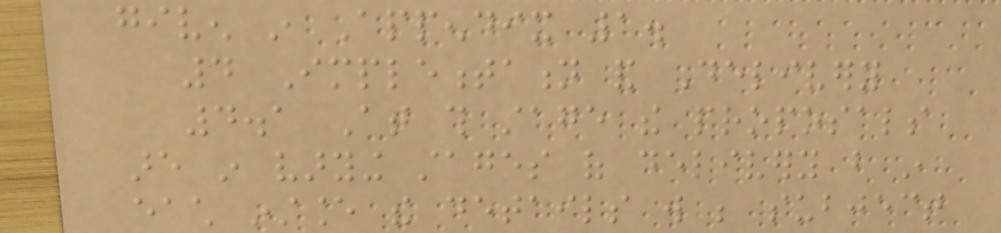given in Appendix 1.
4 Implementation and Delivery
4.1 At this stage the proposals
are in varying stages of delivery but in
each instance the details will be subject
